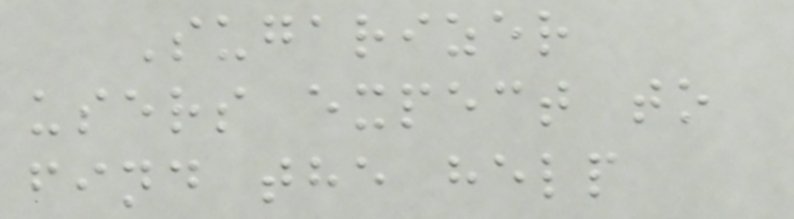Sugarizer
users expect to
find the help
